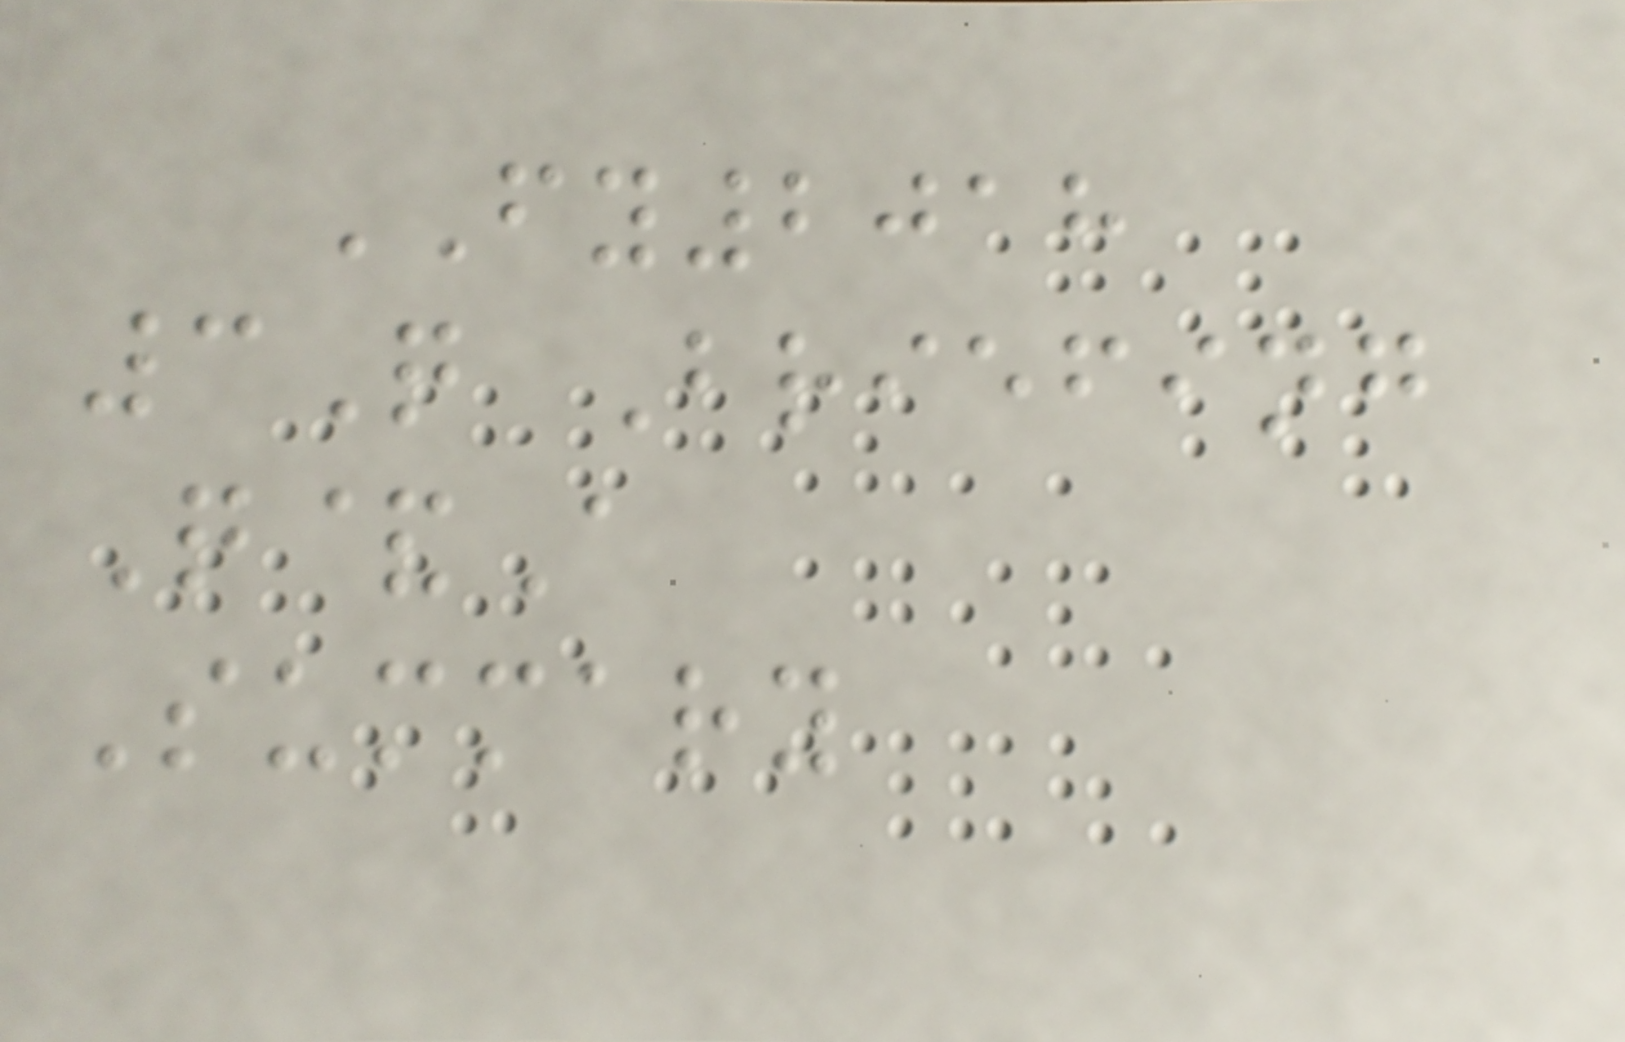FY2018
3Q Briefing
Q&A
Summary
